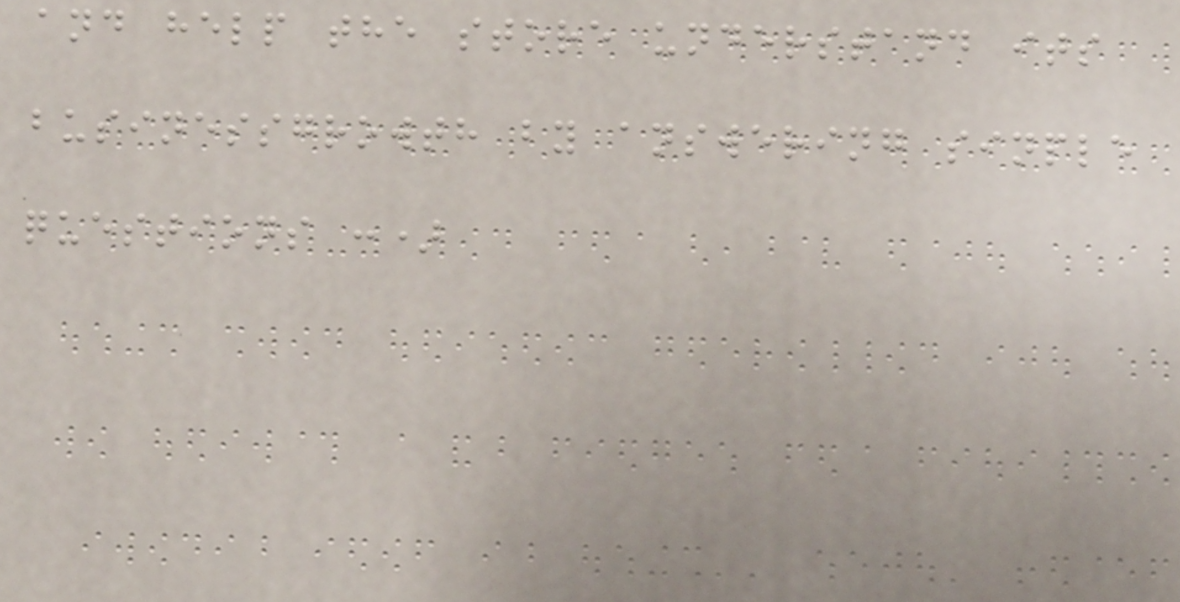and help the store understand its
businessgrowth by answering sinple
questions :)
